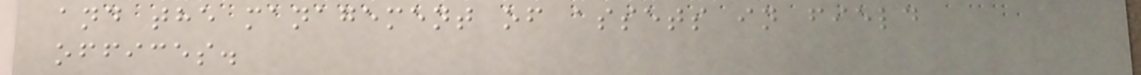and the management of assets in field
offices.
